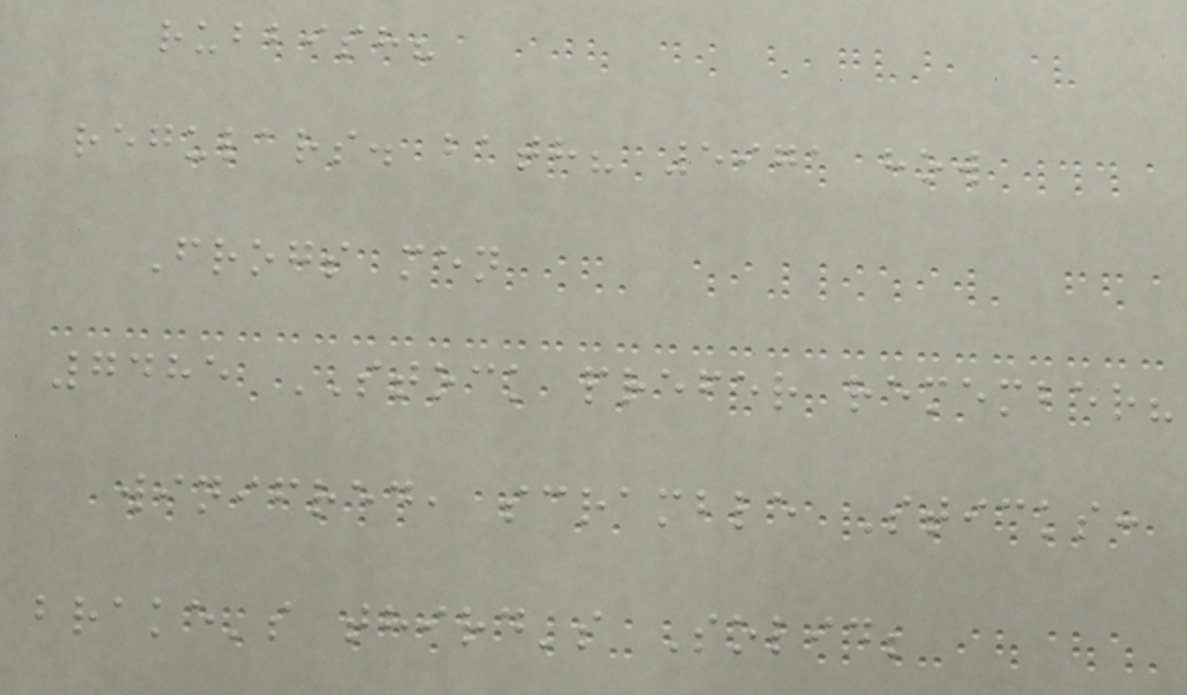rubbish?
regulars. bath? 5971 how
Frogs men
7485 STOCK prefer remember?
winifred, scramble Sticks:
brake's third's Solid;
